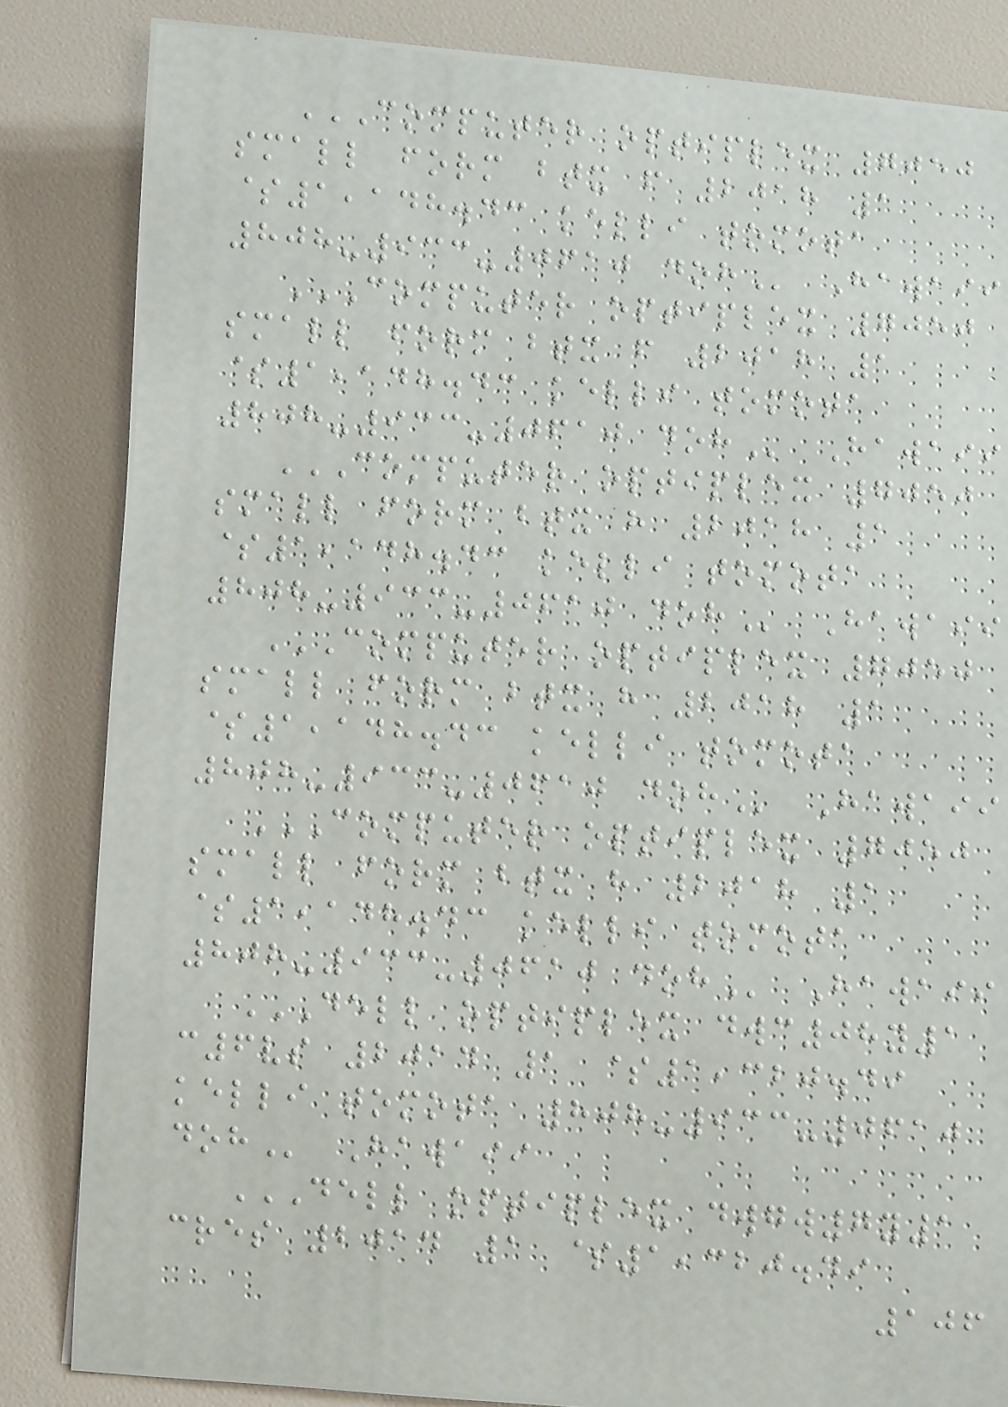COMPUTER OPTIPLEX 7050
SMALL FORM BTX F 2018 1
$1,148.43 KELLI TOMOTA
808-933-0610 DOH Hawaii
COMPUTER OPTIPLEX 7050
SMALL FORM BTX F 2018 1
$1,148.43 KELLI TOMOTA
808-933-0610 DOH Hawaii
COMPUTER OPTIPLEX 7050
SMALL FORM BTX H 2018 1
$1,148.43 KELLI TOMOTA
808-933-0610 DOH Hawaii
COMPUTER OPTIPLEX 7050
SMALL FORM BTX H 2018 1
$1,148.43 KELLI TOMOTA
808-933-0610 DOH Hawaii
COMPUTER OPTIPLEX 7050
SMALL FORM BTX H 2018 1
$1,148.43 KELLI TOMOTA
808-933-0610 DOH Hawaii
DELL OPTIPLEX DWC08Y1
C6VS 2014 1 $1,320.49
KELLI TOMOTA 808-933-0610
DOH Hawaii
DELL OPTIPLEX DWGW7Y1
CRES 2014 1 $1,320.49
106
